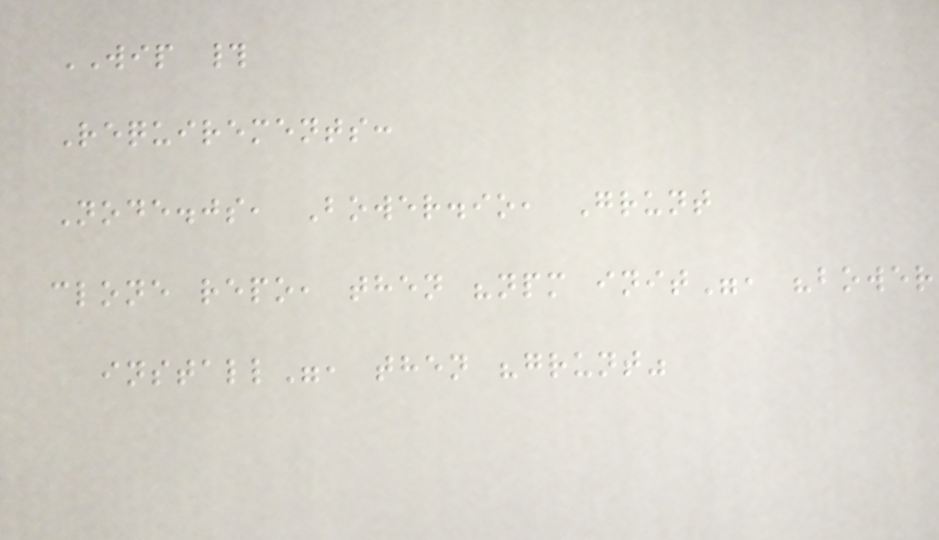WIP #
Requirements:
Node.js, Bower.io, Grunt
clone repo, then "npm init", "bower
install", then "grunt"
